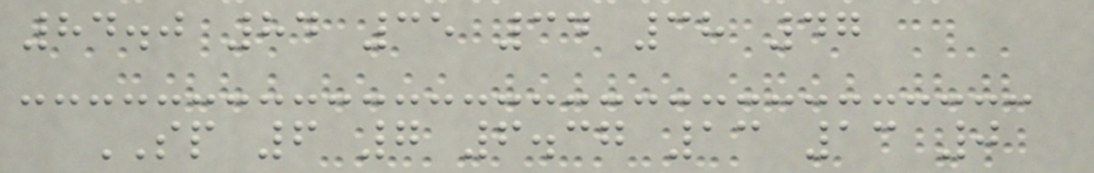84.0 84 35 34 38 47
SP 6 7 6.37 13 13 0
